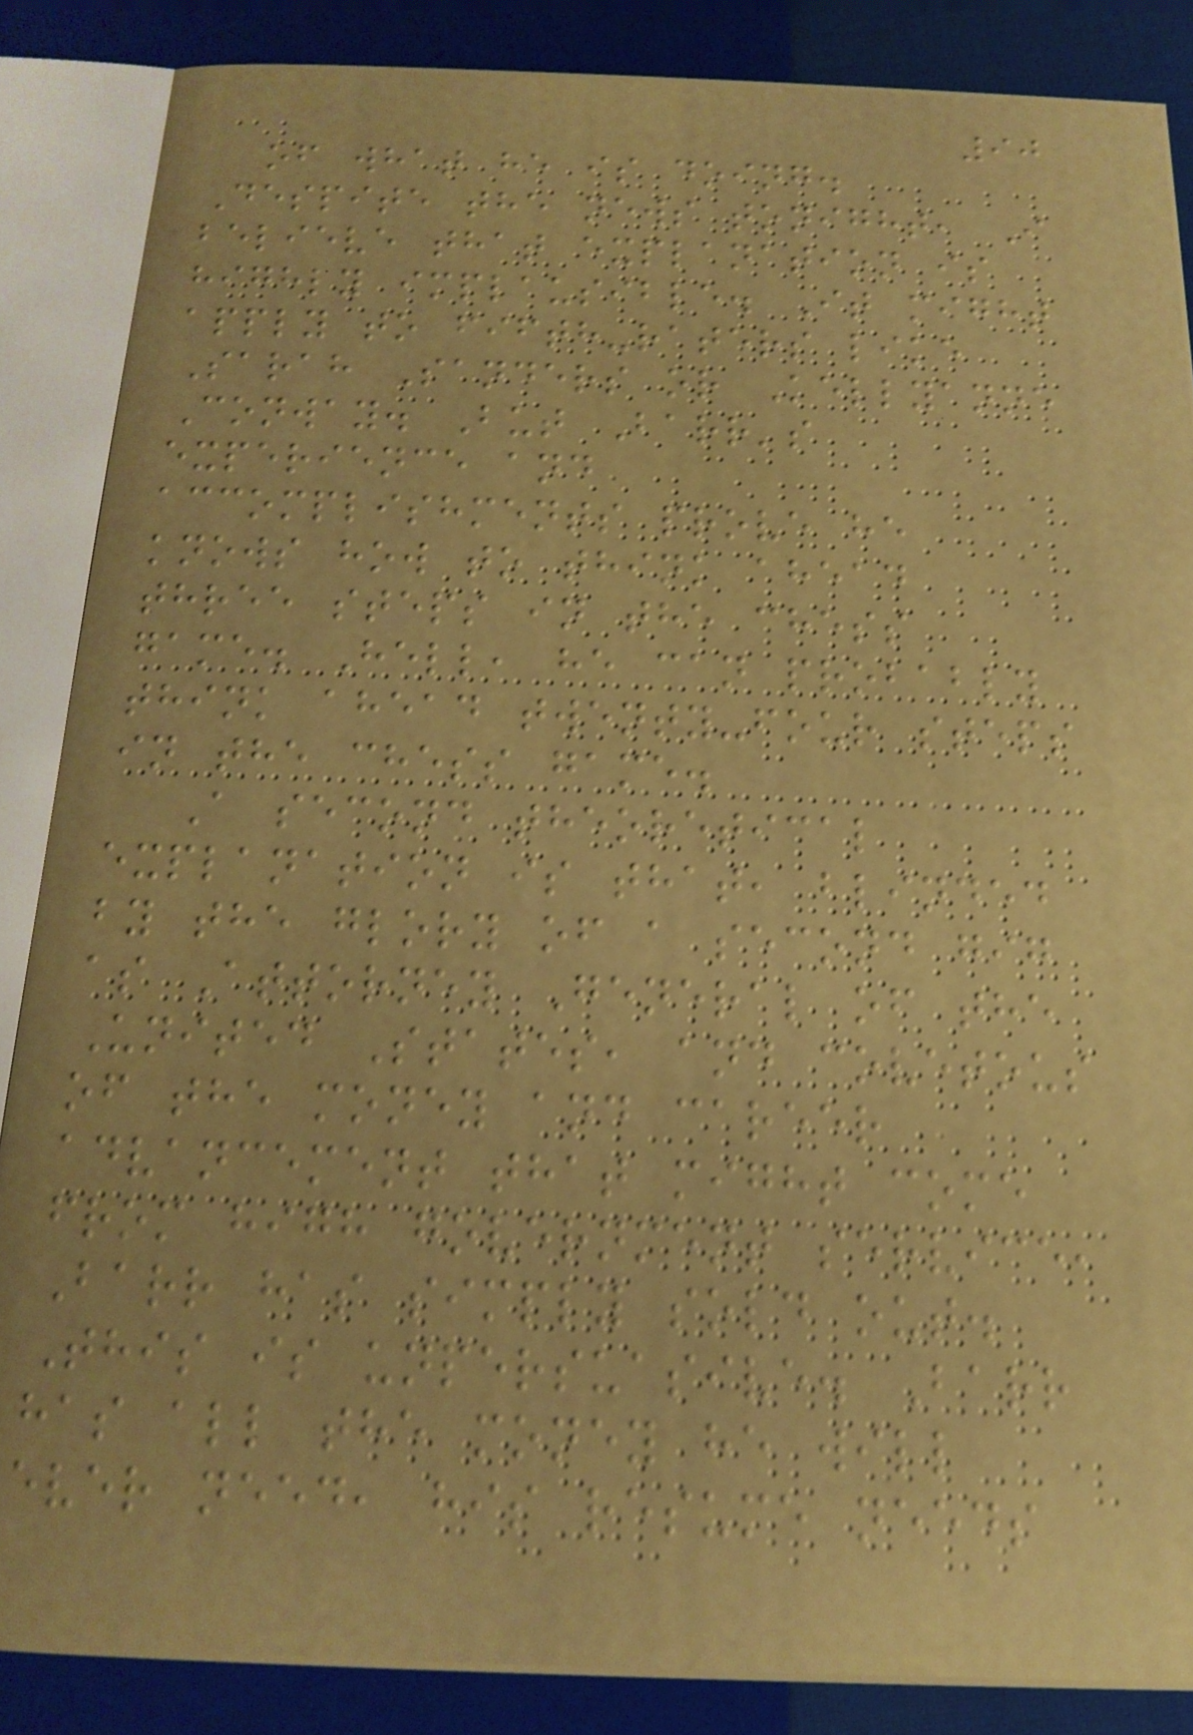90
of what he is doing.
Despite the news tonight, I
believe that explanation is
highly implausible. It might
apply to fifth-raters like
Sarah Sanders or Kellyanne
Conway. But Barr's
experience and
accomplishments prove he
knows how to think ahead
three steps in the chess
game. Hell, he can probably
think ahead twenty-four steps
in the chess game.
A second theoretical
explanation is that, blinded
by the glory of a second gig
as Attorney General of the
United States, and covetous
of the money and career
advancement that might come
from high government service,
Barr has simply sold out.
This is unpersuasive. Barr
has all the money he will
ever need, his resume needs
